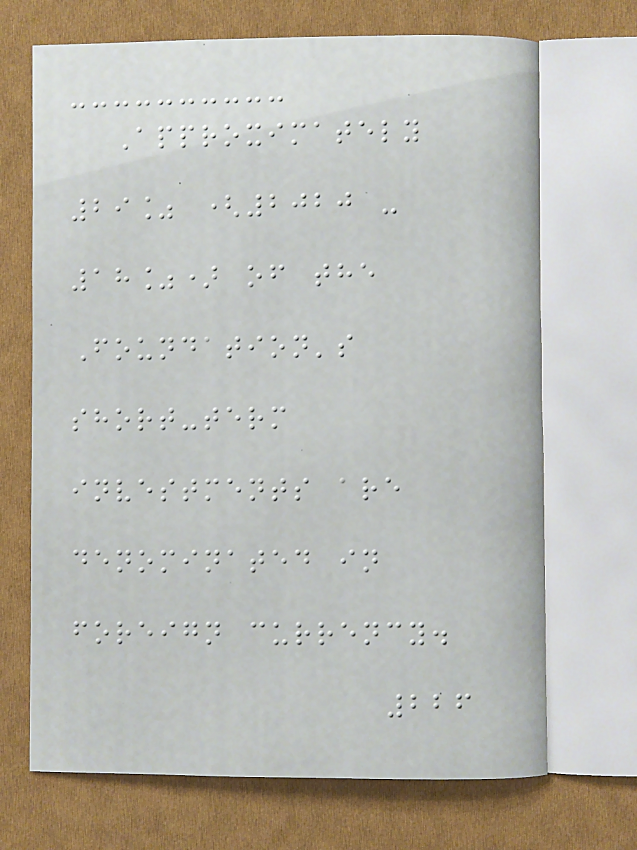Approximately
29% (2020 -
18%) of the
Foundation's
short-term
investments are
denominated in
foreign currency.
226
